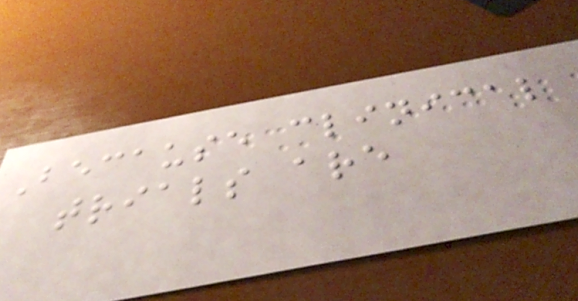Because clinical
trials are
